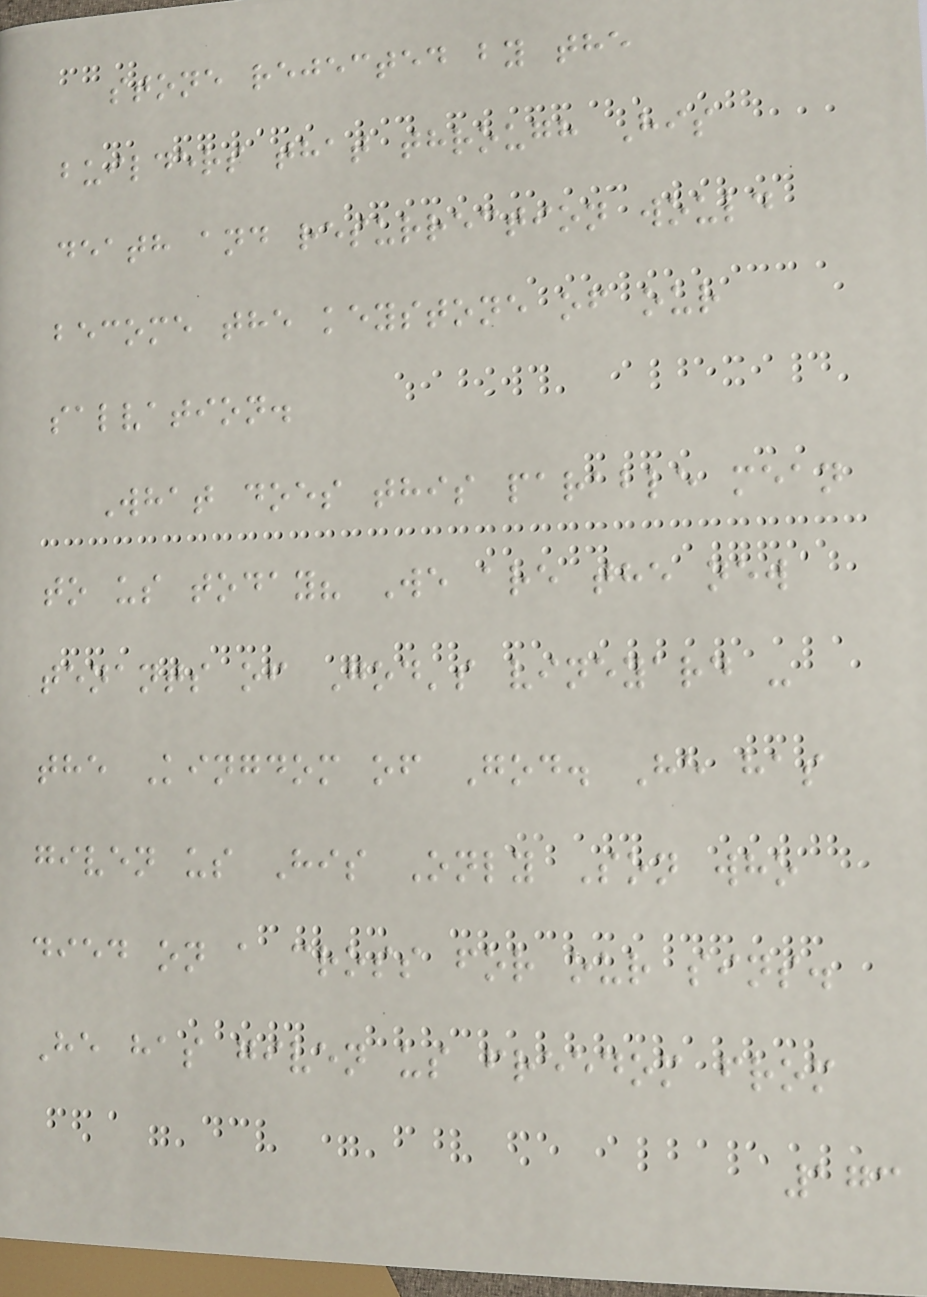stone rejected by the
builders that through His
death and resurrection would
become the keystone of our
salvation.
What does this parable mean
to us today? We are the new
tenants of God's vineyard -
the Kingdom of God. He has
given us His Only Son who
died on a cross for our sins.
He has given us freedom from
173
